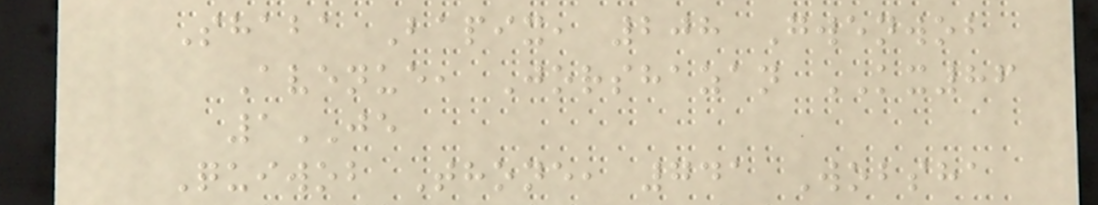Shaba Bapix, 208 Gwenwob
Avenue, Jorshazan KX86
1JE
Quiwob Thone, 741 Wobsha
